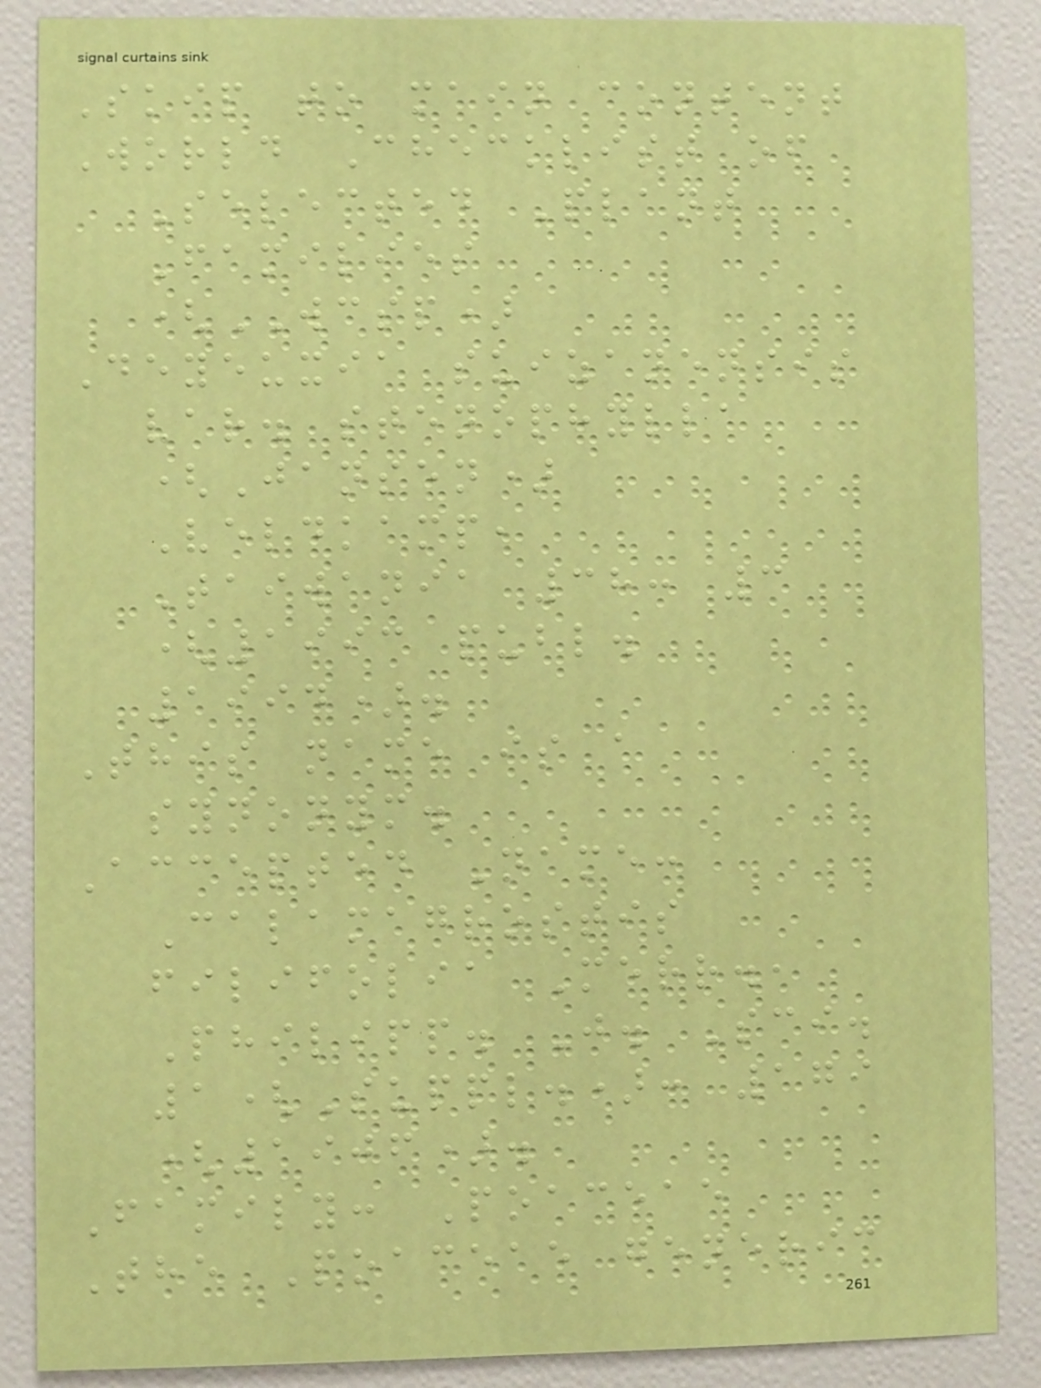Skip to main content
World Checklist of
Selected Plant
Families
(WCSP)
Deyeuxia suizanensis
var. stenophylla
(Jansen)
Veldkamp,
Taiwania 38: 3
(1993 publ.
1994).
This name is a
synonym.
Accepted Name:
Calamagrostis
filifolia Merr.,
Philipp. J. Sci.
1(Suppl.): 179
(1906).
Family: Poaceae
The Poaceae generic
